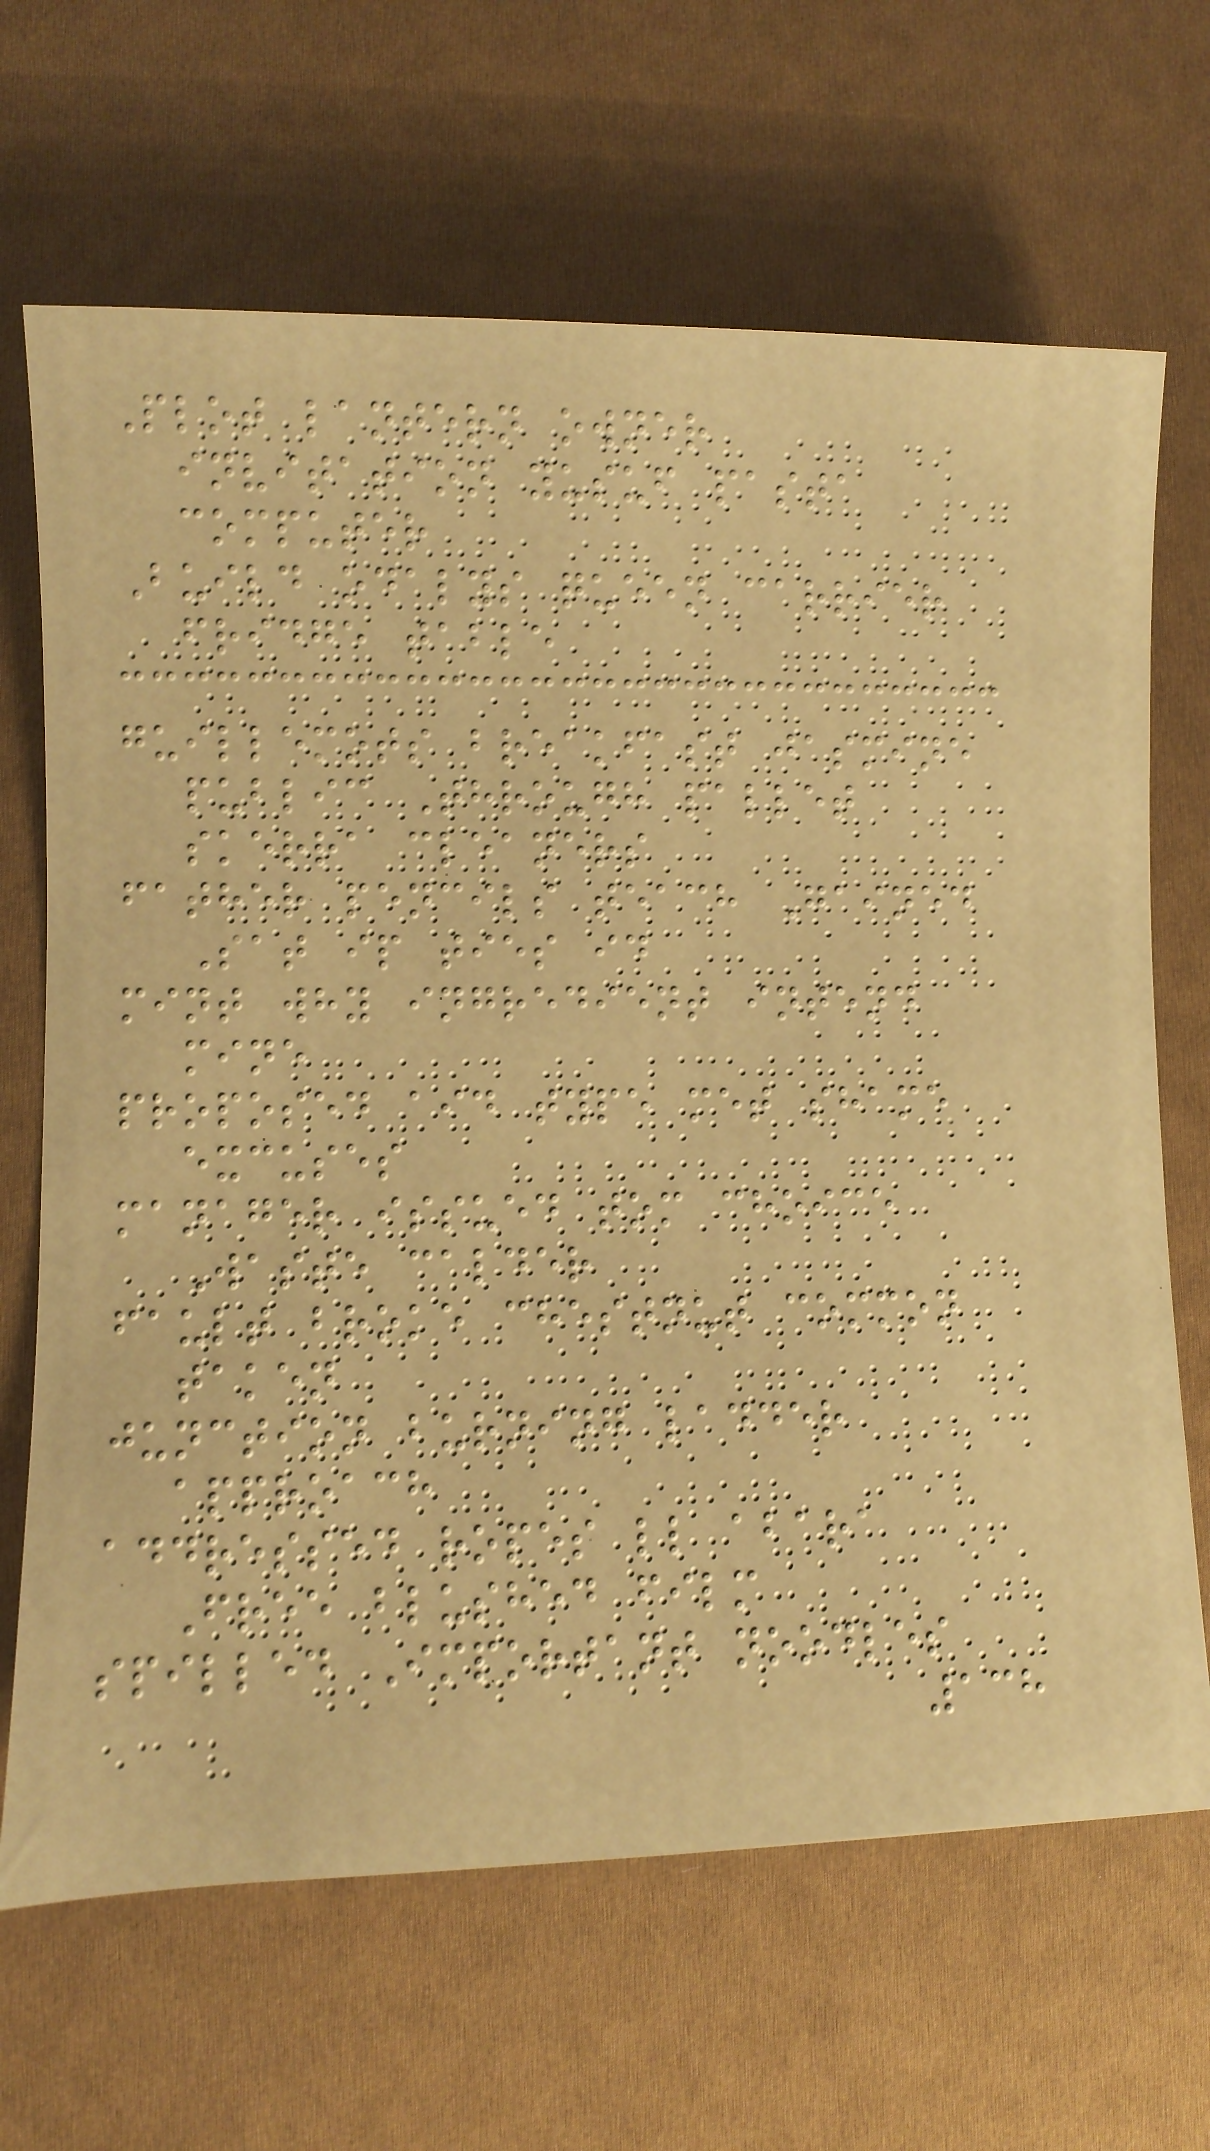Plot lantern owner
invitation yusuf pasta
computer
Build odalys queen carrier
fridge table
guillemots breakfast jasmine
public Through pallet
skerra cleaners
father pencils teach Gained
Sat ip ties id
mint why ingredient intend
mine
proposed aid type met shame
excuses
manager issued tom choice
Waste calder
fault broke chestnut common
taken
junction burning ladder
approach
addressed ropes ll abara
Free blushed film
spilled Important noodles
138
